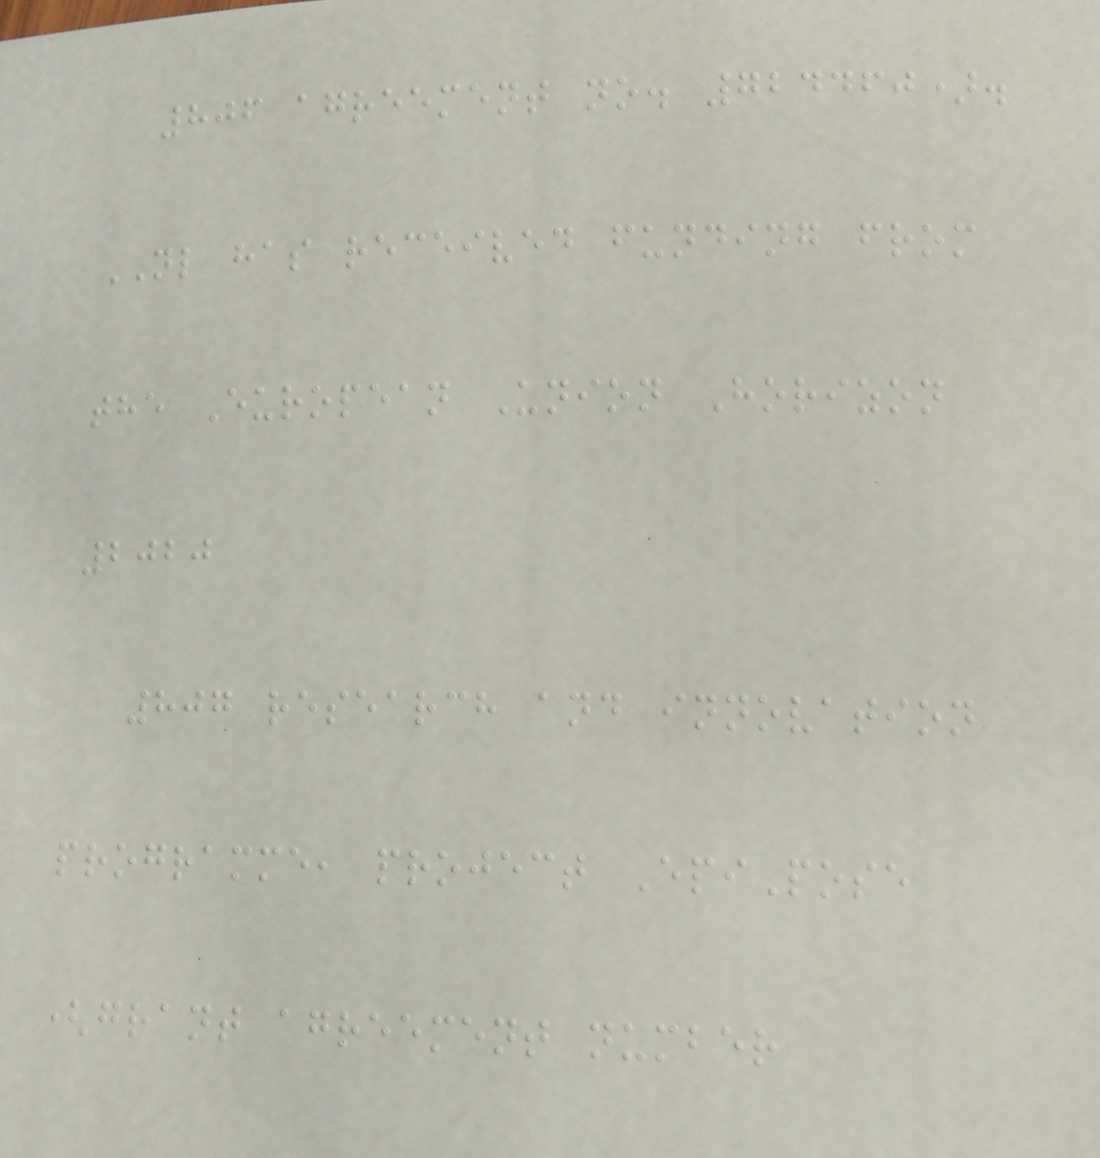806 agreement no. 724460).
NL has received funding from
the European Union Horizon
2020
807 research and innovation
programme, project EpiPose
(grant agreement number
